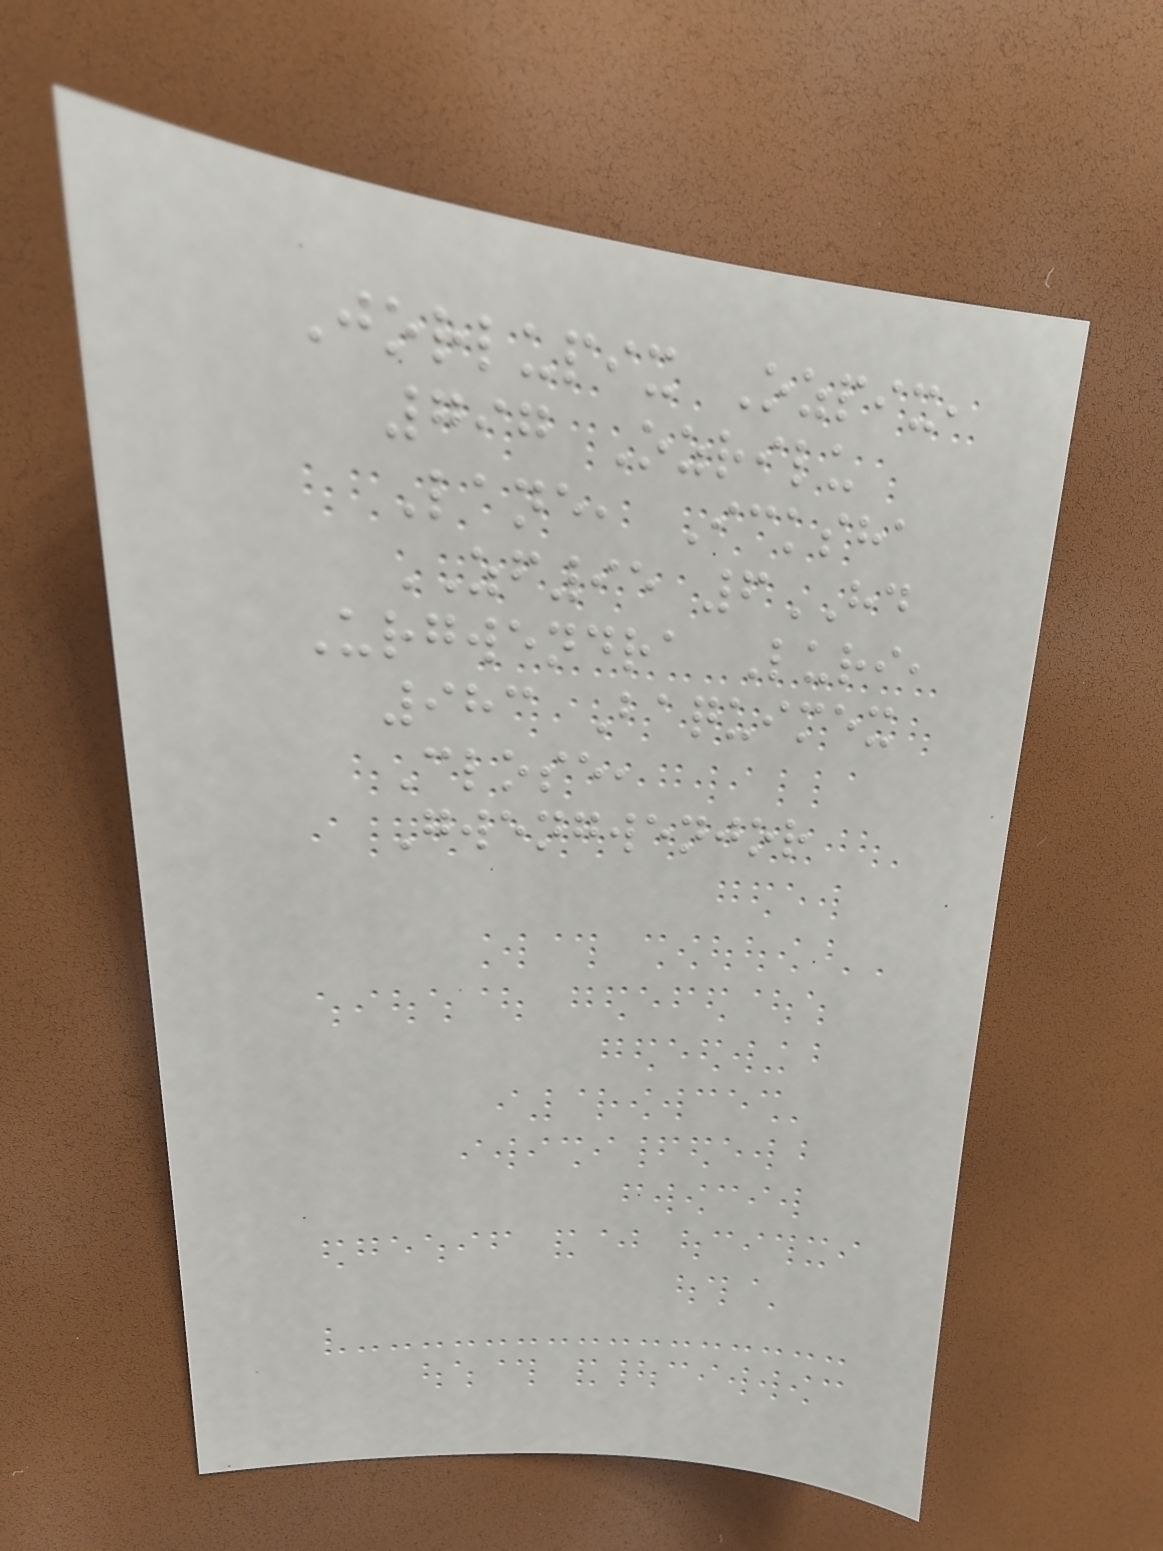Jorlupix Ozpix,
797 Ozrilu
Lane, Icksha
ZF95 6HD
Urgwendra Luri,
983 Baquimex
Close,
Gwengwenjor
